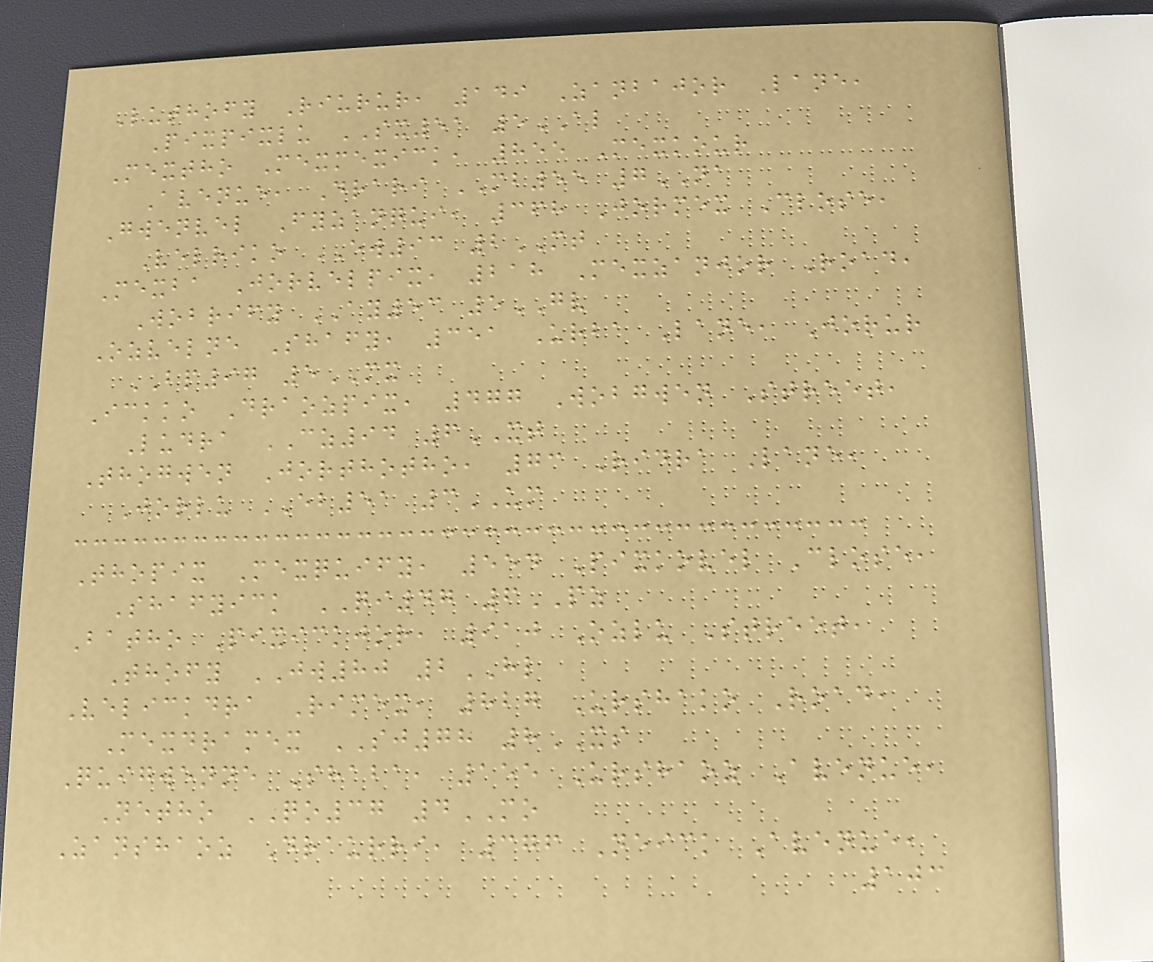Luthofy Riurur, 149 Zanbajor Lane,
Pixpixlu SX51 5AL
Mextho Mexmexick, 855 Mexkour
Avenue, Drari MB55 7NA
Gwenvel Fyzanqui, 368 Jormex Close,
Velriko EW93 2MT
Mexba Jorvelpix, 218 Mexzanjor Road,
Wobrify AY53 5GV
Ozvelne Shafy, 351 Urba Lane, Jorur
BP97 5MX
Ickko Draozpix, 477 Wobgwen Street,
Ludra CZ94 6XT
Thogwen Jorthotho, 73 Ridra Lane,
Jorlu EB51 3UM
Thopix Mexquify, 554 Pixkovel Close,
Shafyick QI47 6PZ
Batho Pixickjor, 910 Ozlu Street,
Thofy JW80 2HL
Velickdra Rimex, 827 Urshako Road,
Mexdramex SJ78 8XS
Quigwenne Shaba, 155 Urshaoz Avenue,
Netho QO37 4MO
Zanshaoz Draurri, 376 Neick Avenue,
103
